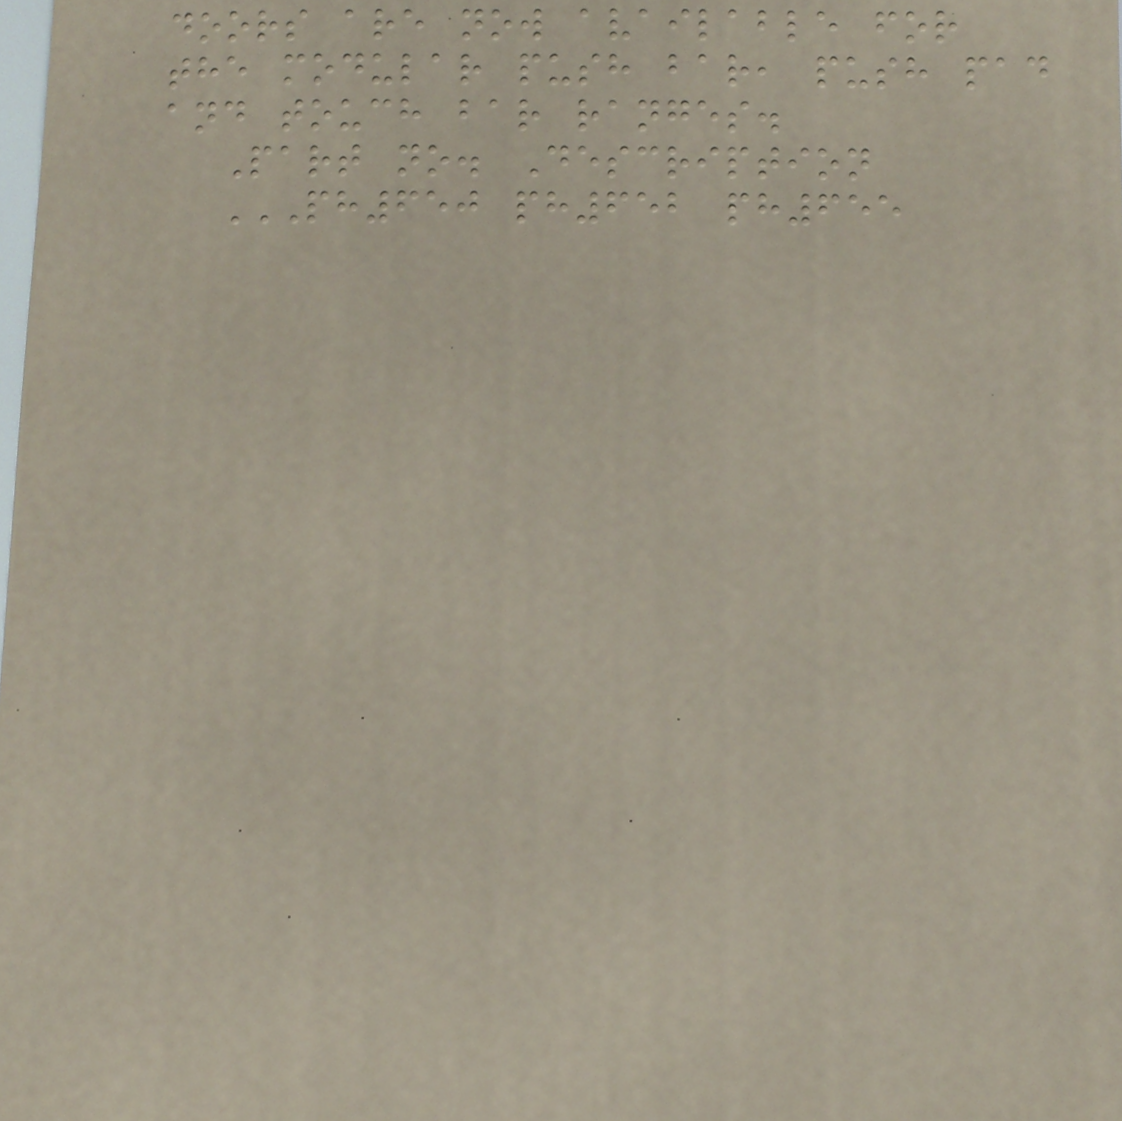doors are now available for
the modular push bar, push pad
and touch bar ranges.
Part no. Description
PH650 PH652 PH655
